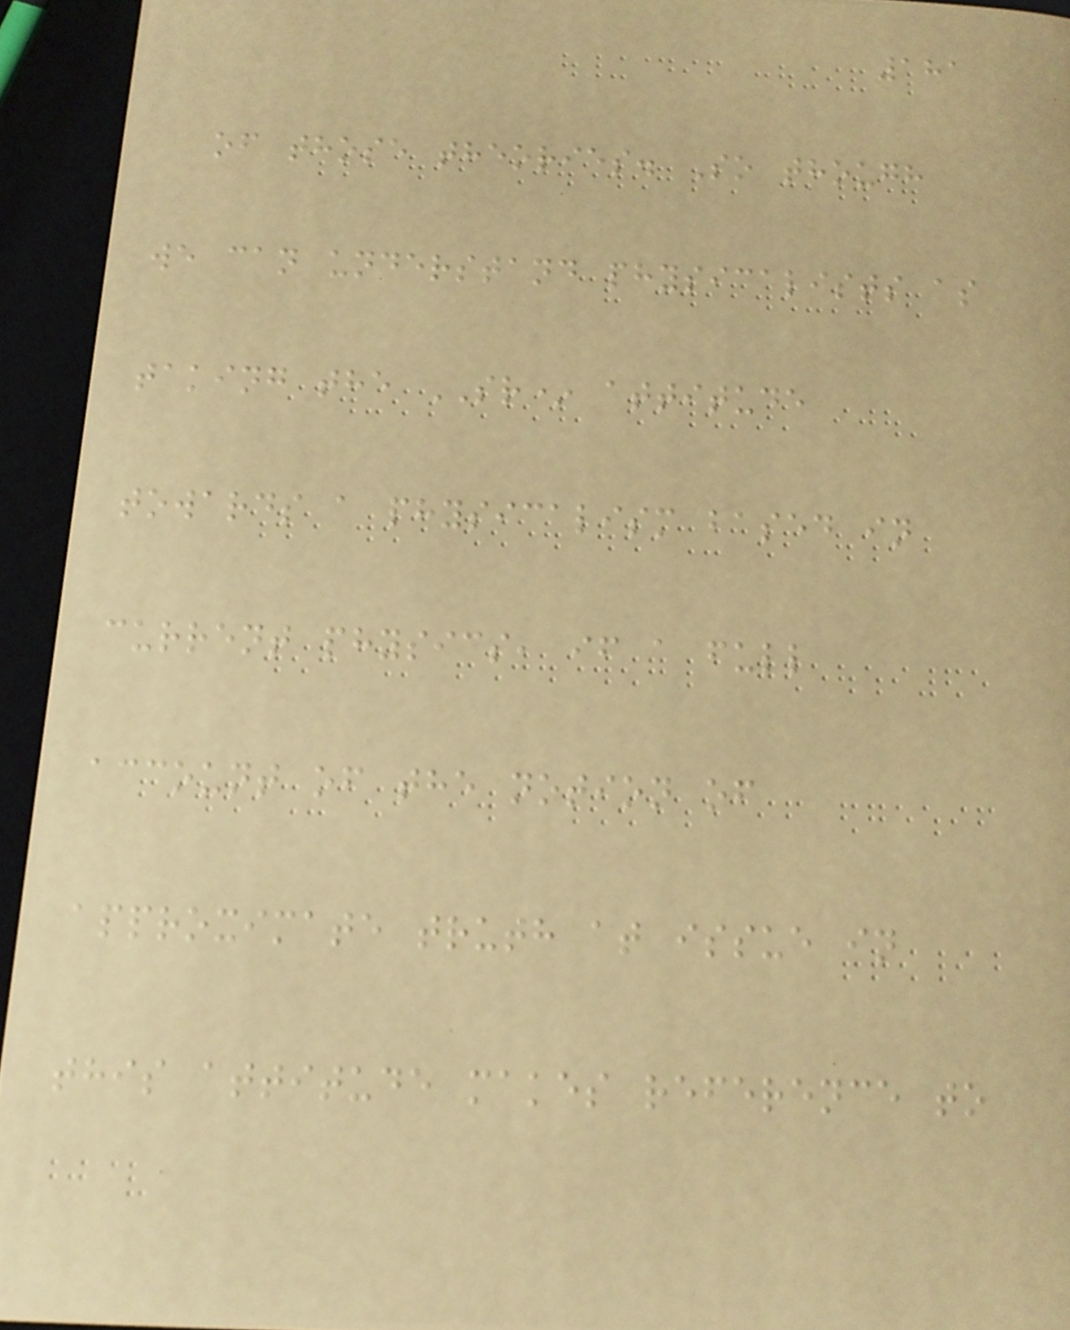181
of those theories. So though
we can understand physicalists as
taking the SR* attitude
towards a physicalism based in
current physics, if a full
account of the notion of
approximate truth at issue in
this attitude makes reference to
